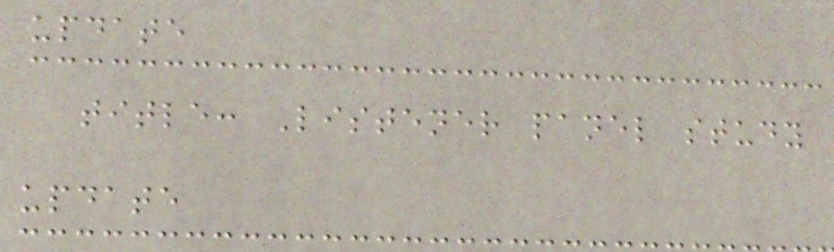update
title: Listener panel study
update
